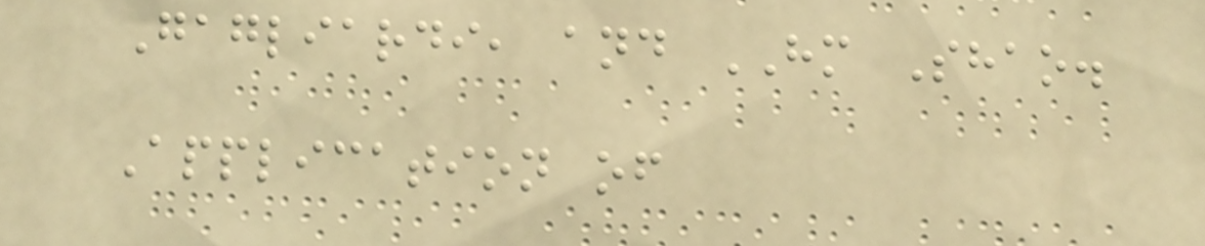Gagliardi, and HM Shao.
Application of
